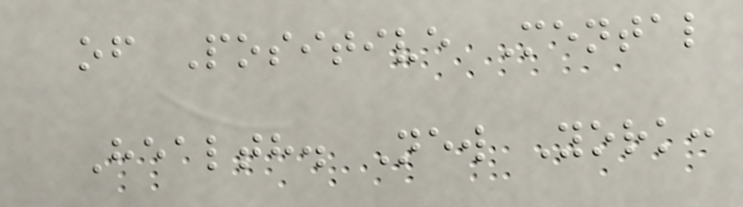of Positive Mental
Health. New York:
